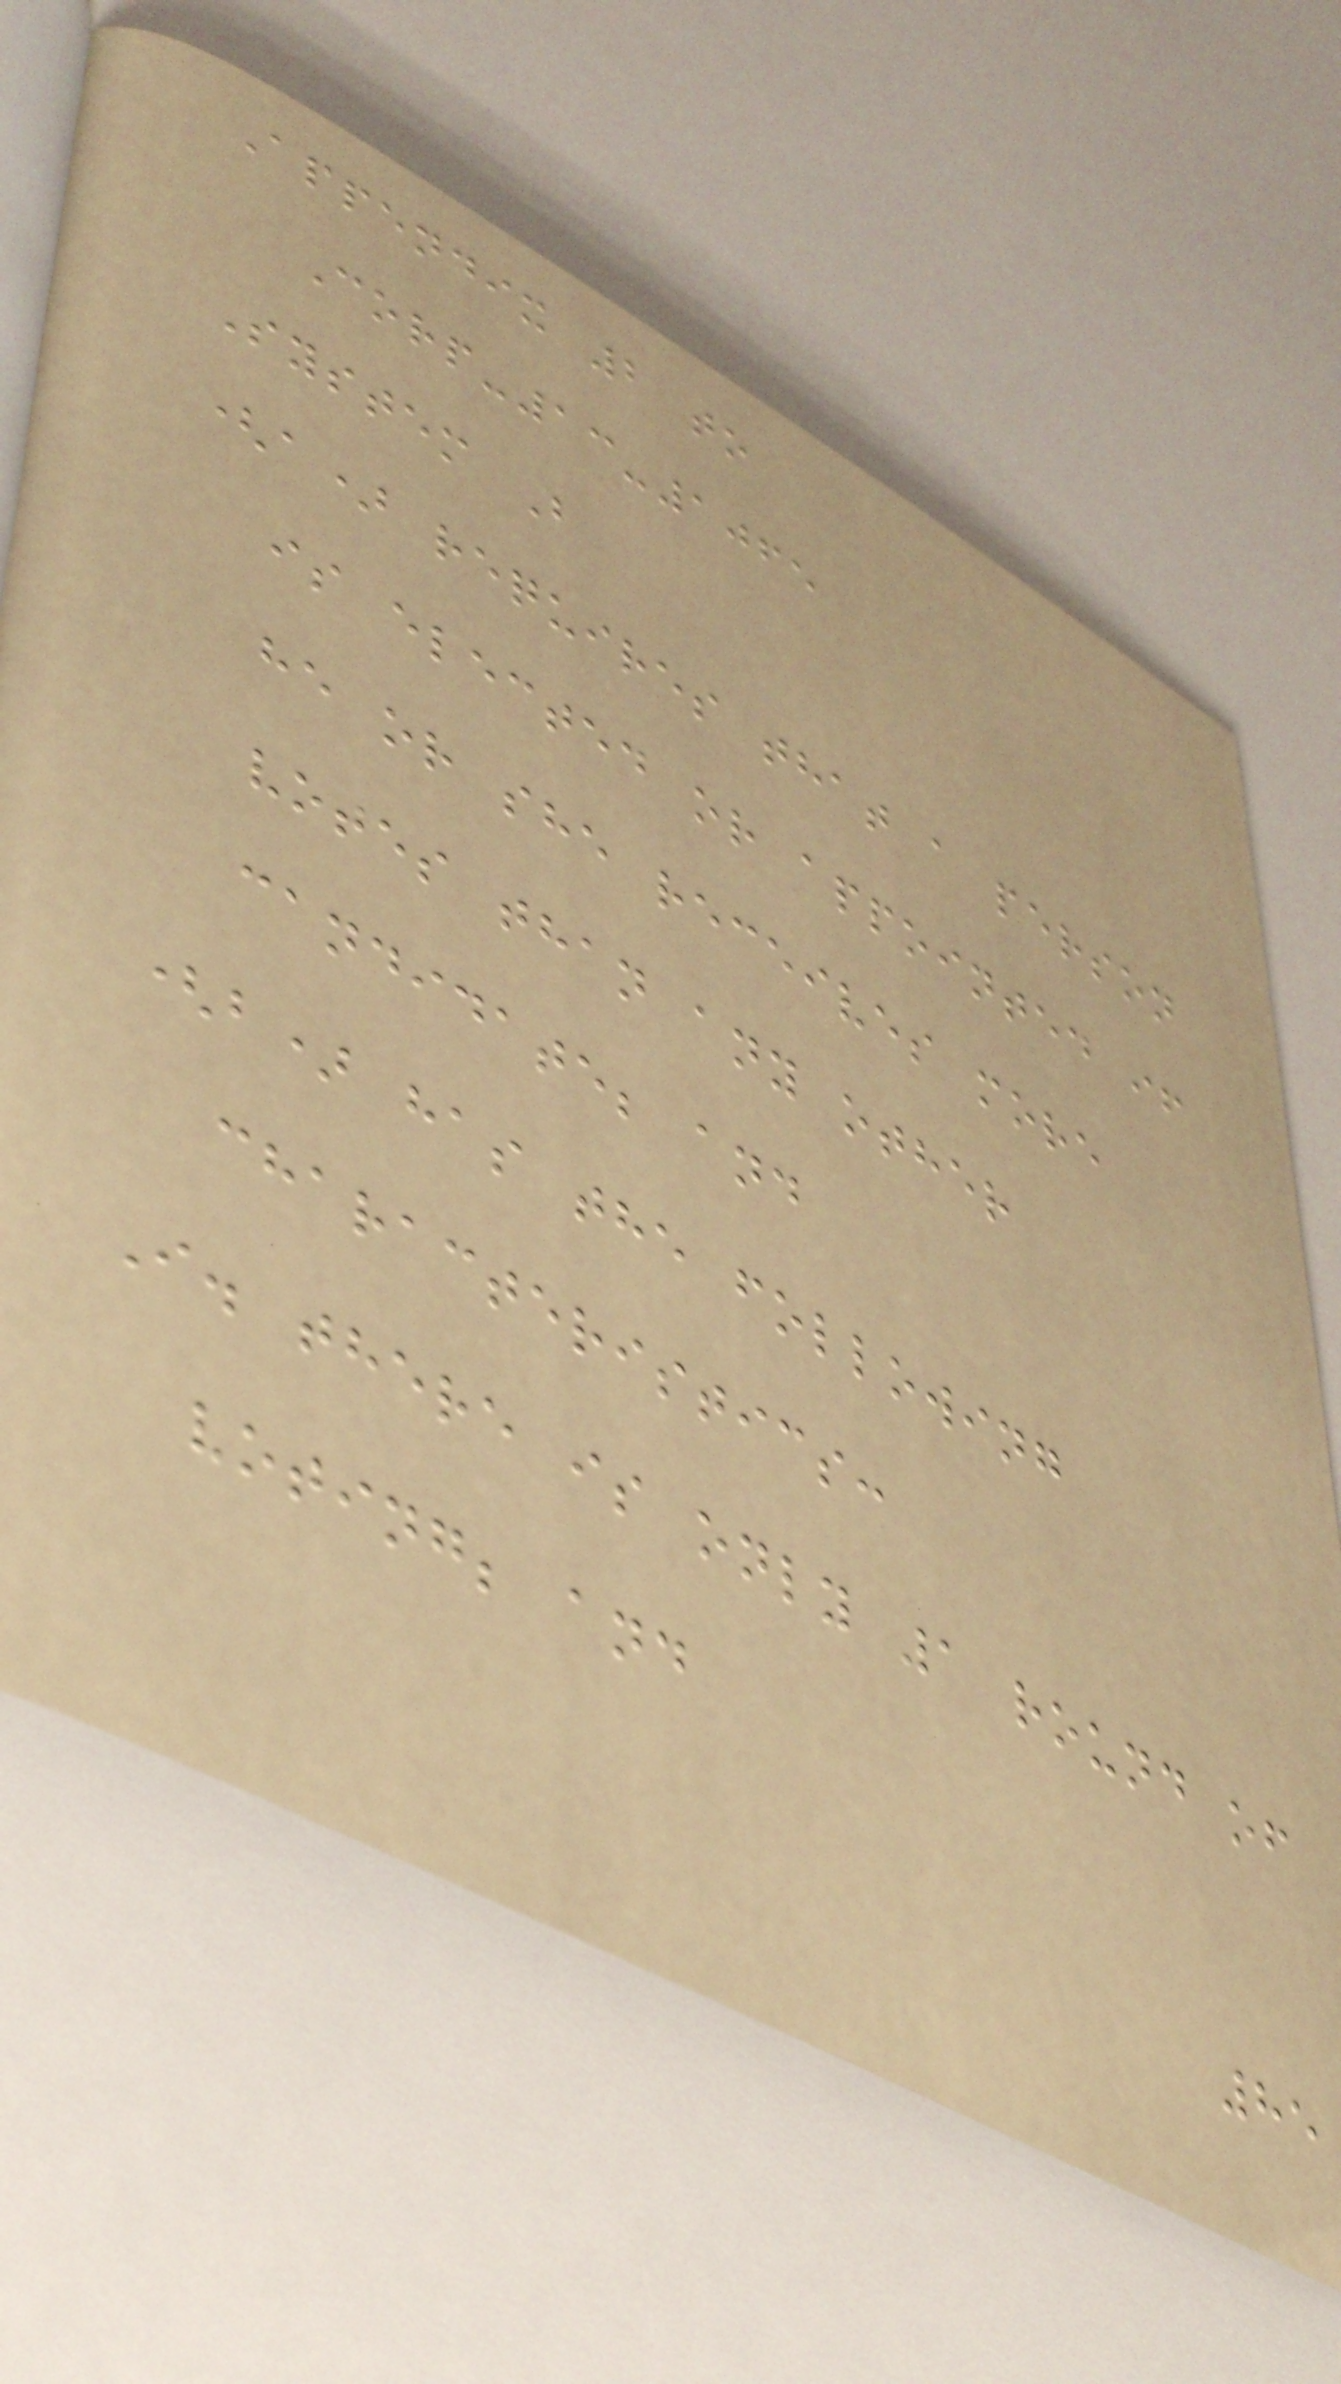Appendix 2 to
Corp-13-1065
System B
(a) requires that a person
is elected or appointed if
he or she receives more
votes than any other
candidate; and
(b) has the following
characteristics:
I. there is only 1 round of
voting; and
85
